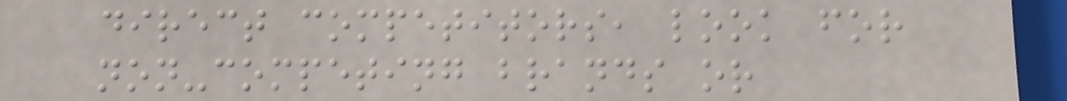direct competitors, look for
non-competing brands or
